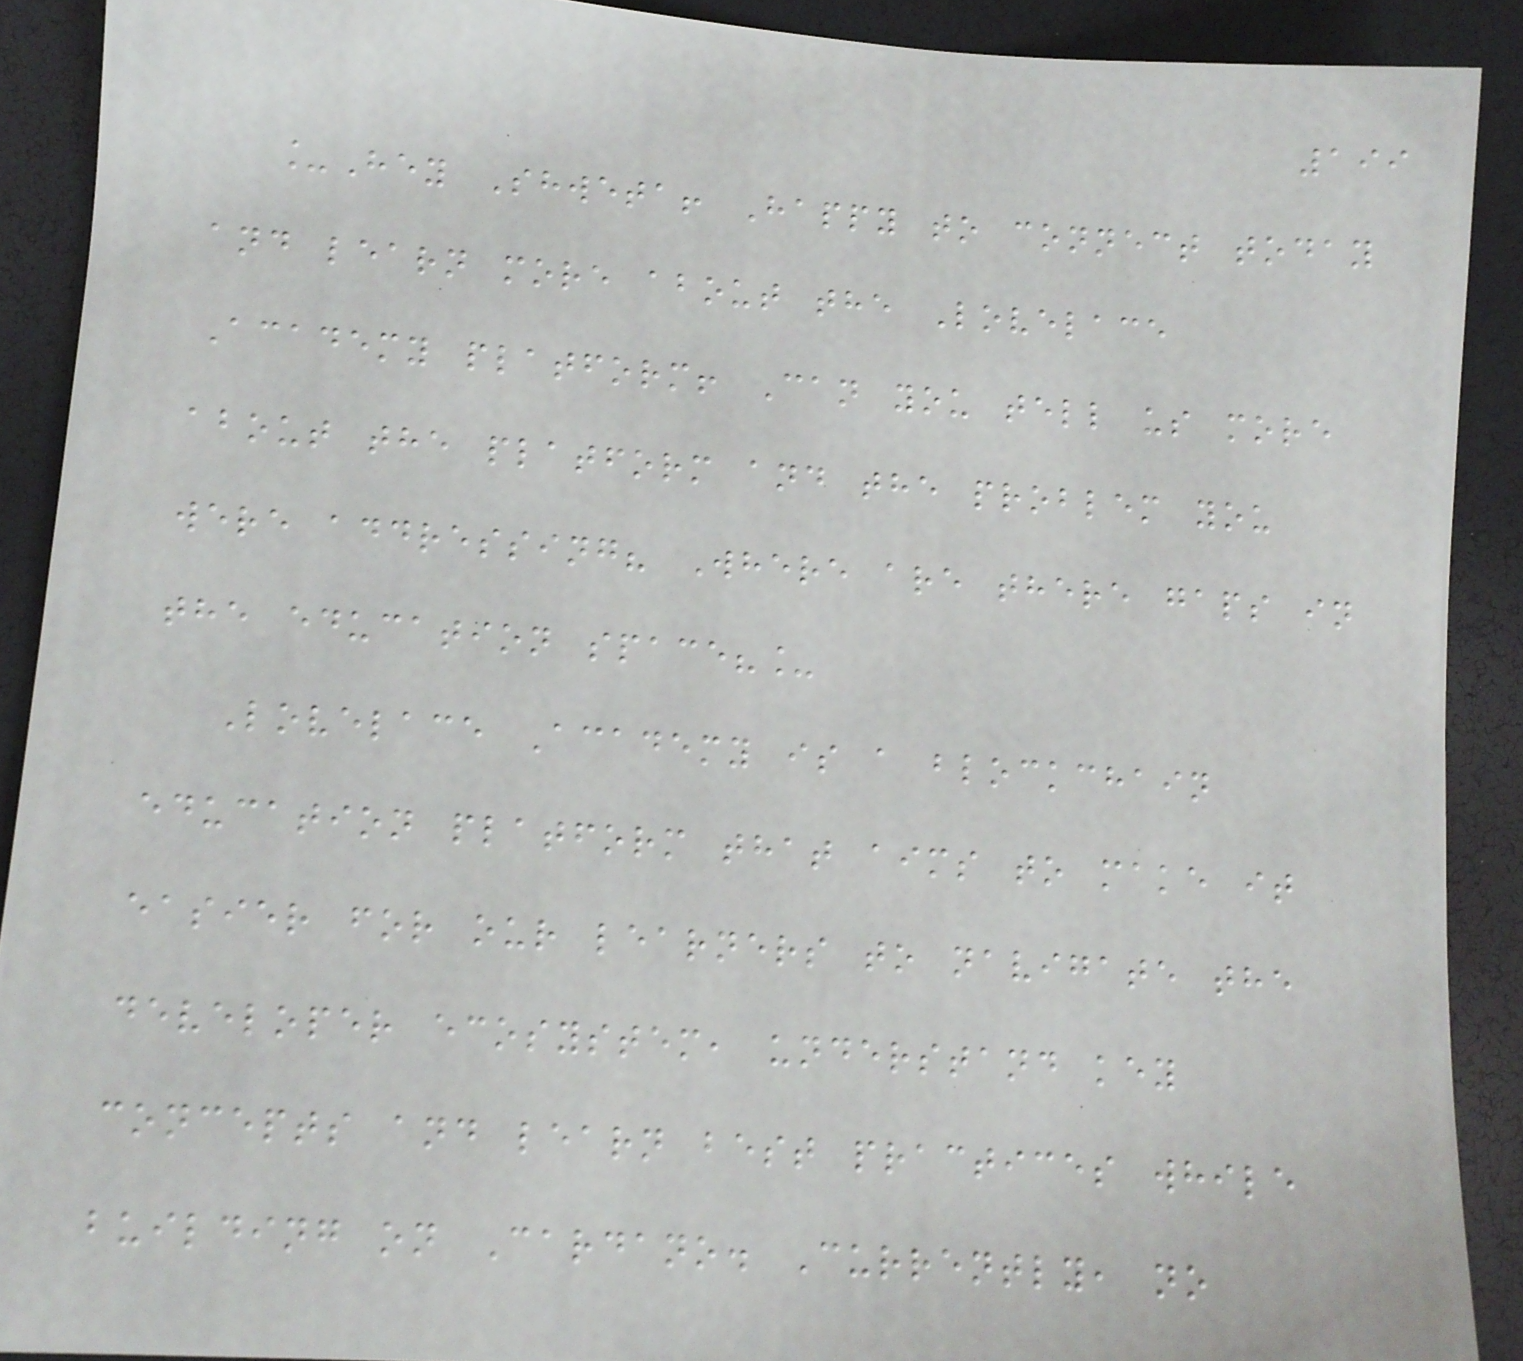199
_Hey Shweta! Happy to connect today
and learn more about the Lovelace
Academy platform! Can you tell us more
about the platform and the problem you
were addressing? Where are there gaps in
the education space?_
Lovelace Academy is a blockchain
education platform that aims to make it
easier for our learners to navigate the
developer ecosystem, understand key
concepts and learn best practices while
building on Cardano. Currently, no
